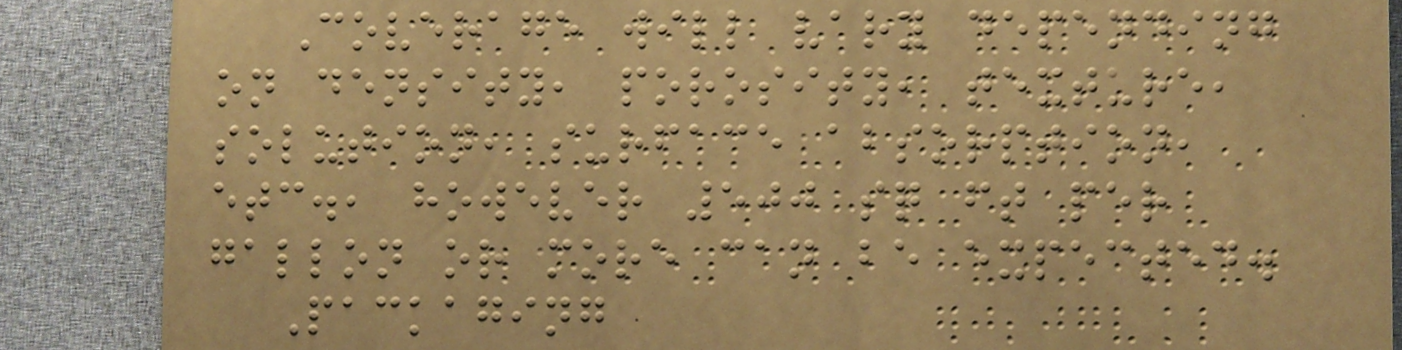Coverage will vary depending
on density, porosity, texture,
solution, surface absorption,
etc., however 500 sq ft per
gallon or more can be expected.
Packaging
